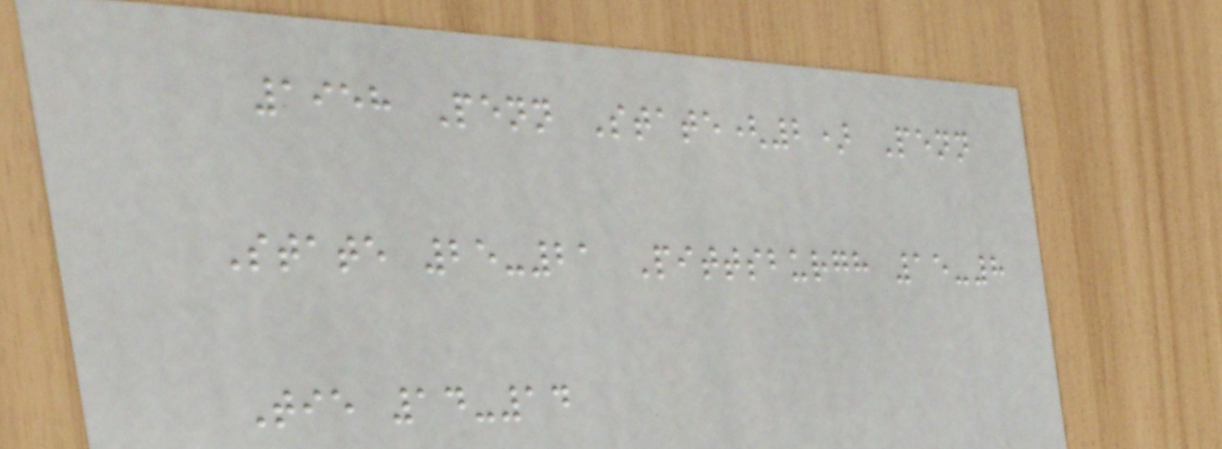1958 Penn State(2) Penn
State 25-21 Pittsburgh 15-8
Tie 14-14
